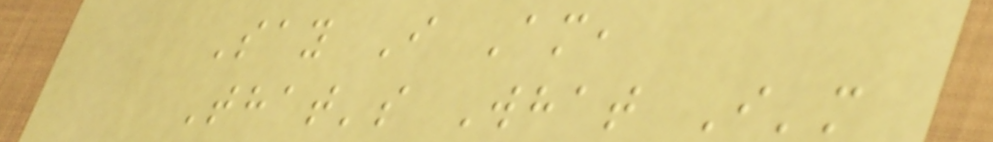Say I Am,
That's What I'm
